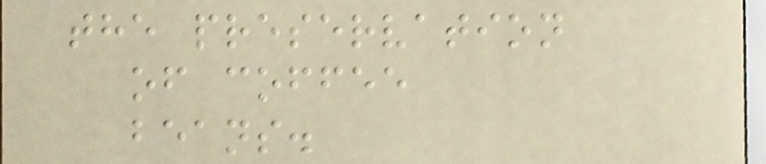the preservation
of coffee
beans.
